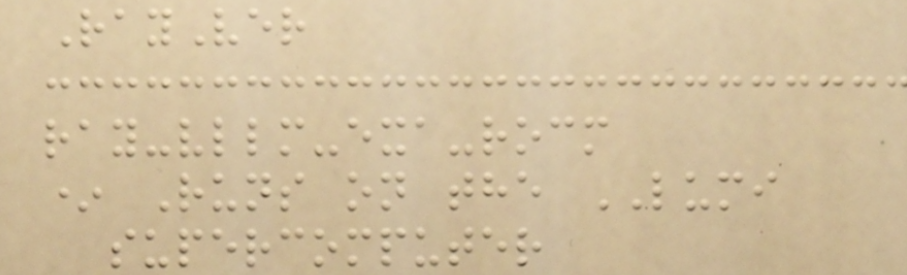RayVer
ray-vllm-exa-rocm
* Runs on the LUMI
supercomputer
